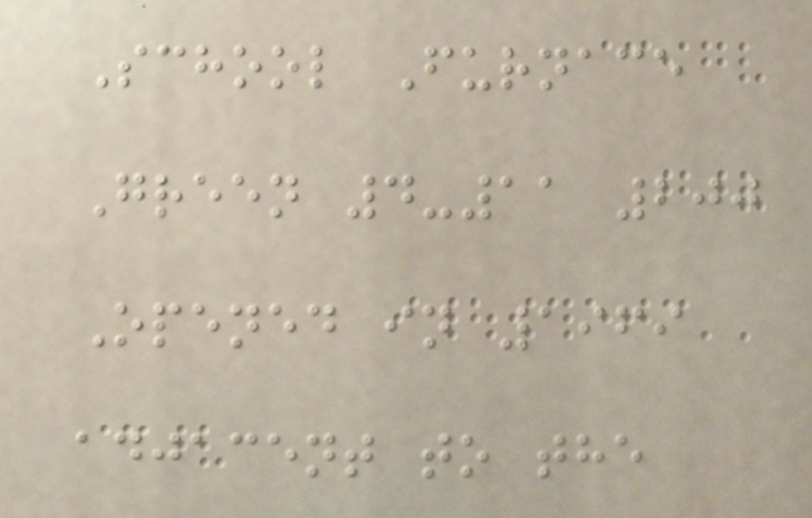School Furnace
Green 4-11 200
Opened in 1969
adjacent to the
